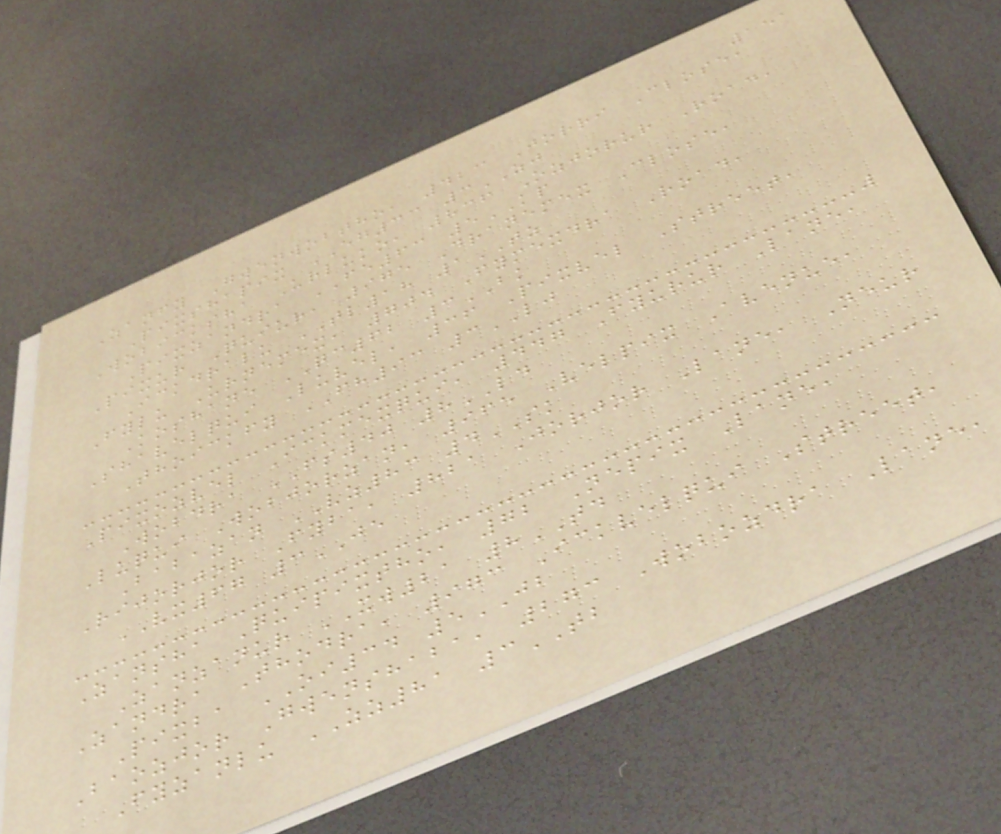151
Zanfy Gwenwobtho, 423 Jorri Close,
Pixshapix EG33 3ZJ
Wobicksha Urluko, 836 Ozjorur Road,
Pixzandra FE63 5KP
Pixur Quiur, 975 Dranemex Close,
Ickdralu TL18 1TZ
Fylu Urnemex, 704 Fymexdra Road,
Koshane QC62 3BK
Shavelqui Luvel, 36 Pixvel Street,
Thoickfy FH93 3LJ
Pixozvel Ickmexqui, 447 Fyurur Lane,
Wobdra FS40 8LD
Luqui Wobjorzan, 965 Velpix Avenue,
Babazan VZ83 4SK
Rijorjor Fyba, 821 Jorjor Lane, Neur
VX67 3JE
Zansha Quipixtho, 72 Nepix Lane,
Zanzanur XW21 8TD
Zandra Thodra, 973 Ickvelqui Street,
Pixba OI34 5JB
Baozjor Gwenshaba, 273 Wobozdra Lane,
Fyzanlu ZZ81 3TB
